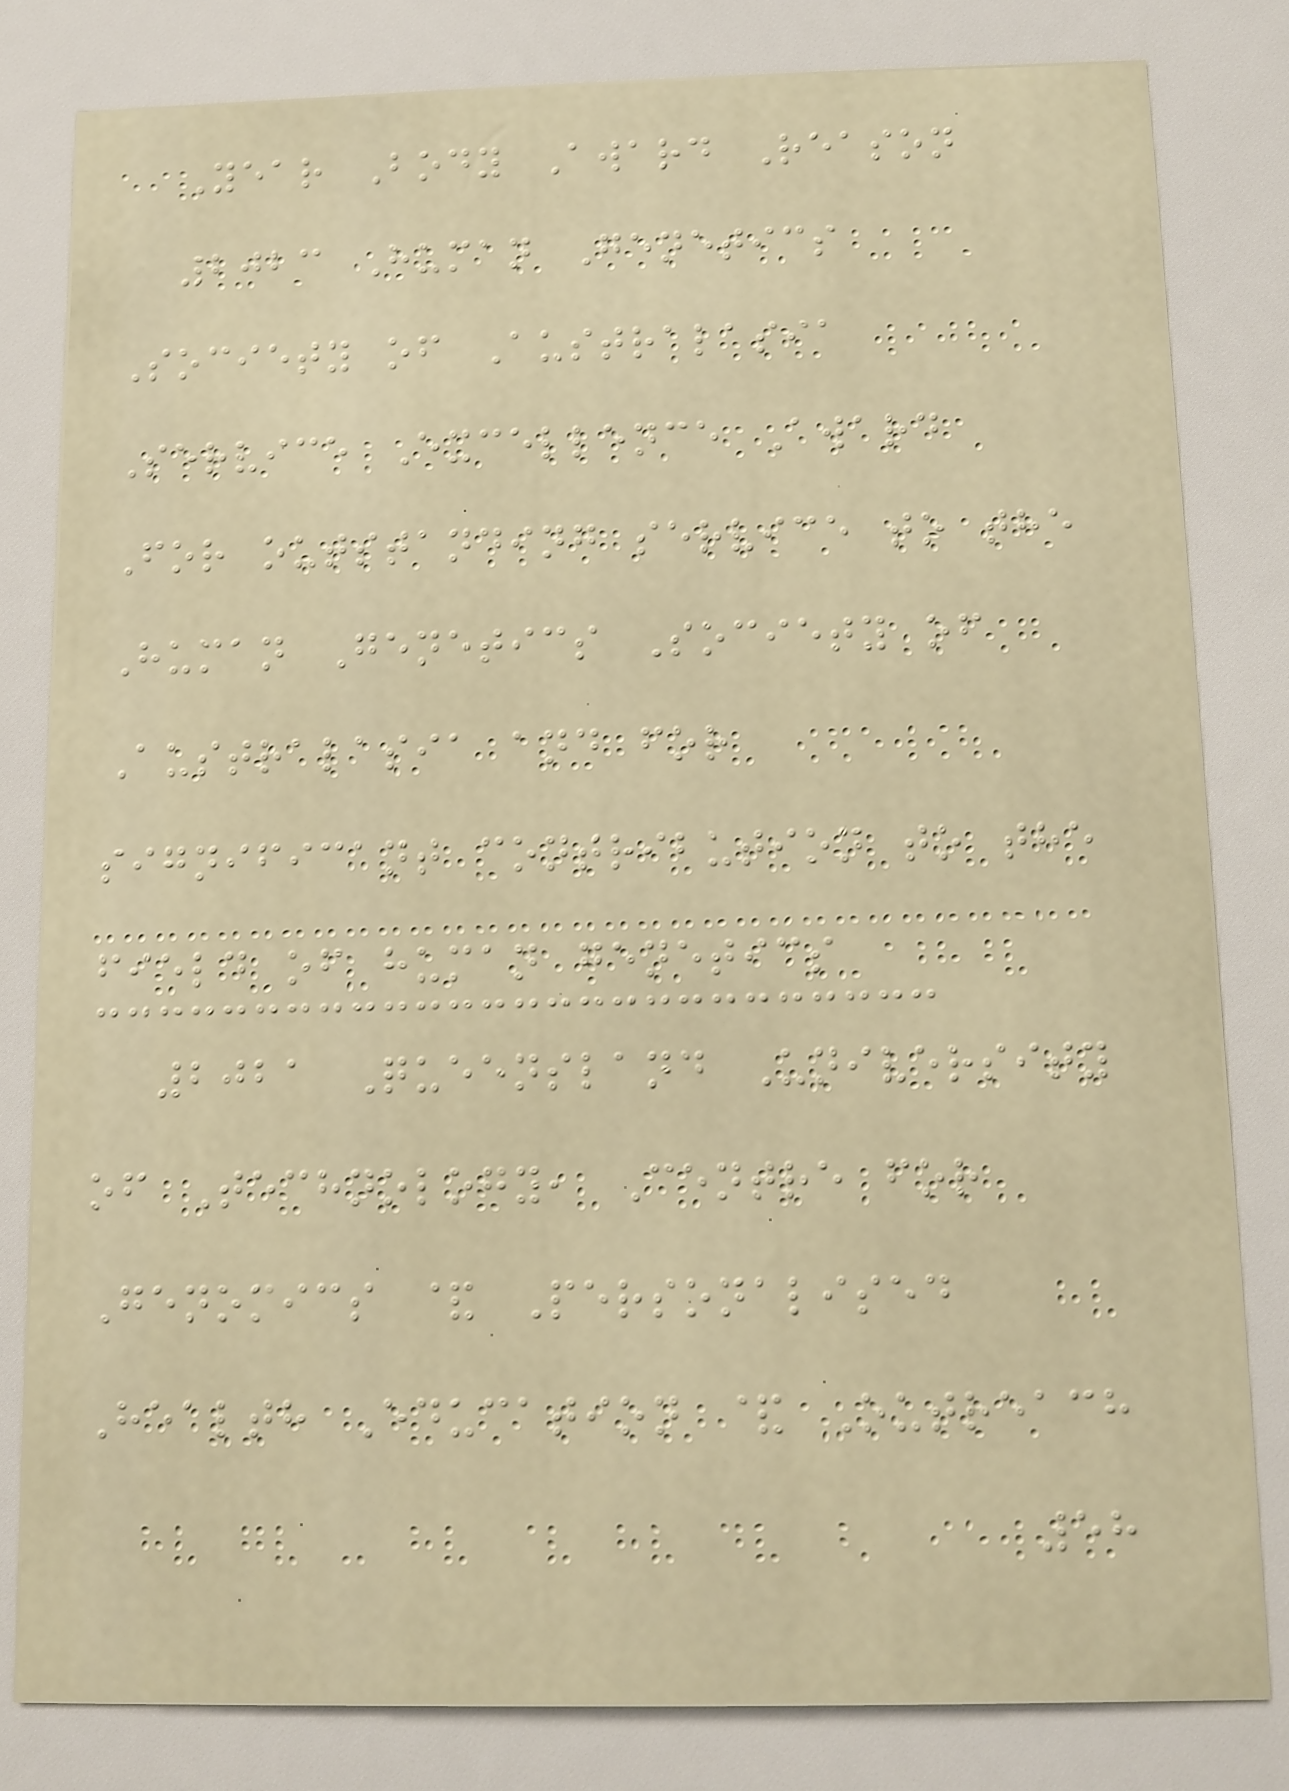Year Body Award Reason
2023 Human Genetics
Society of Australasia
Service Excellence Award
For outstanding service to the
Human Genetics Society of
Australasia and for
significant contribution to the
field of human genetics
2021 Queensland University
of Technology, Centre for
Genomics & Personalised
Health Education & Outreach
58
